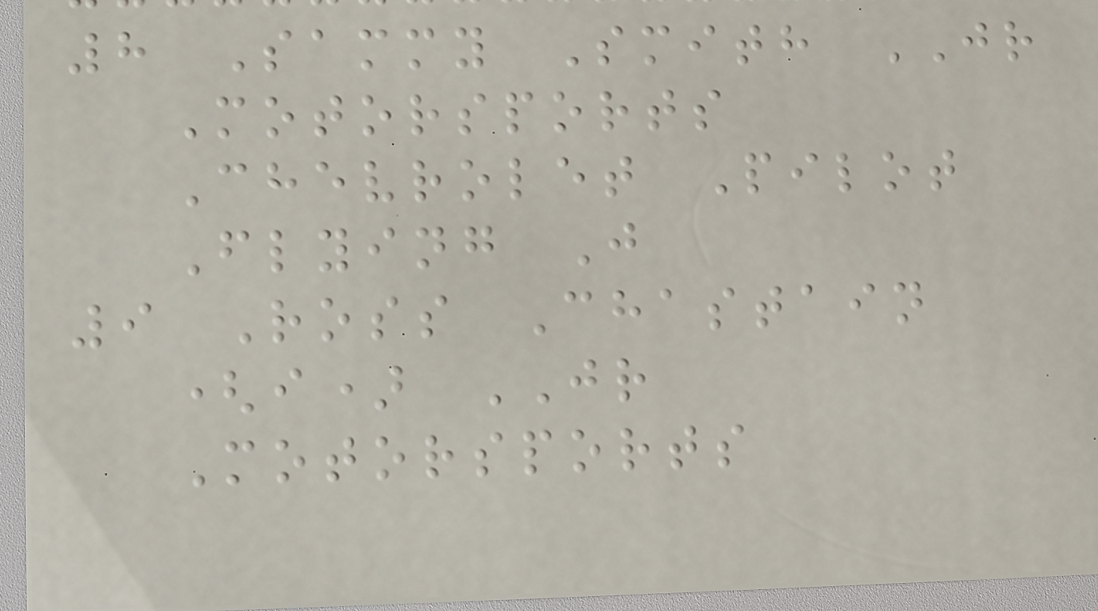8 Sammy Smith JR
Motorsports
Chevrolet Pilot
Flying J
9 Ross Chastain
(i) JR
Motorsports
